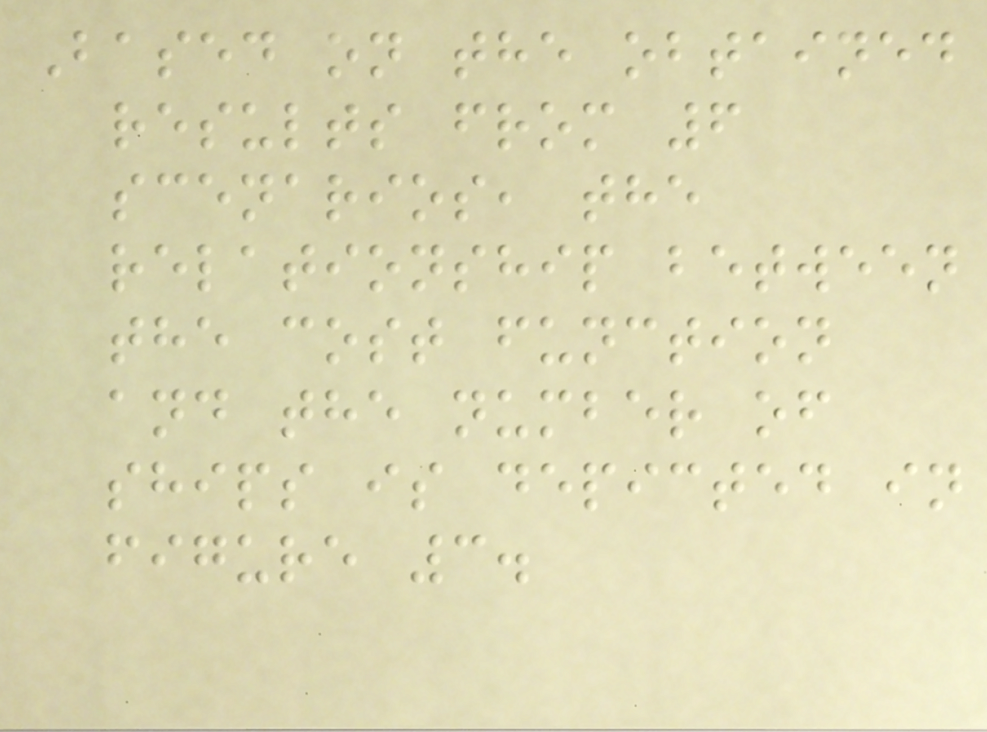Based on the obtained
results from 6
scenarios, the
relationship between
the cost function
and the number of
ships is depicted in
figure 3.
